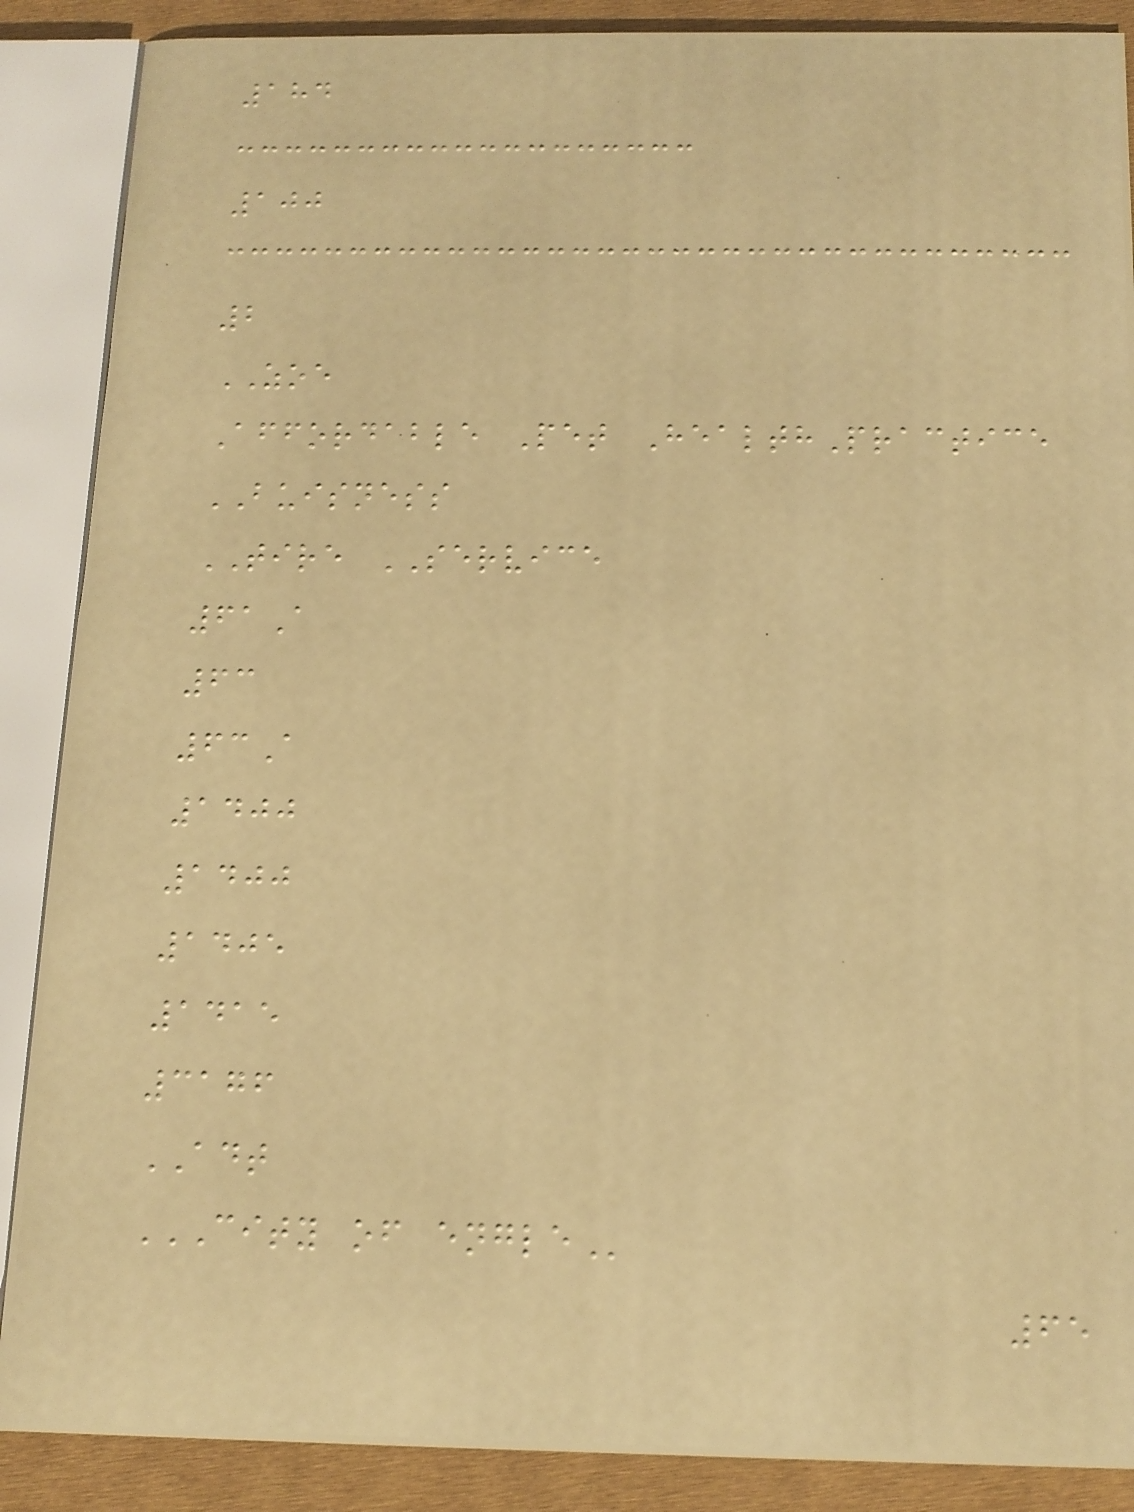184
100
2
ZOE
Affordable Pet HealthPractice
BUISNESS
TIRE SERVICE
61A
63
63A
1400
1400
1405
1415
3176
ADT
CITY OF ENGLE
65
